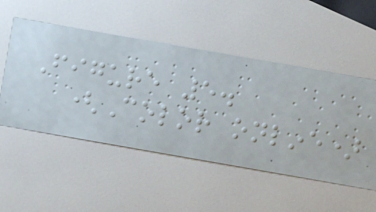Figure 5.
(Color online)
